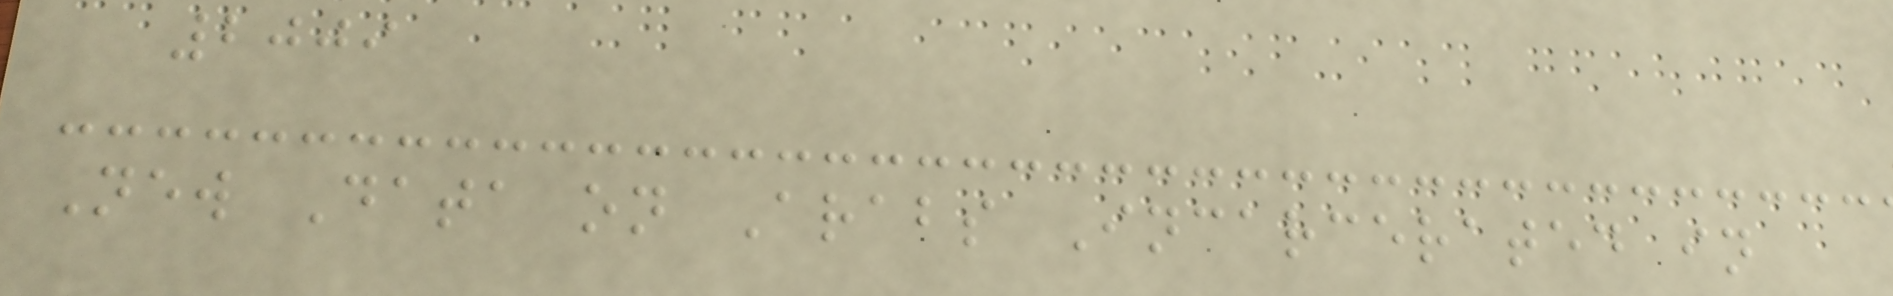2009
New Data on Arabs Incarcerated in
